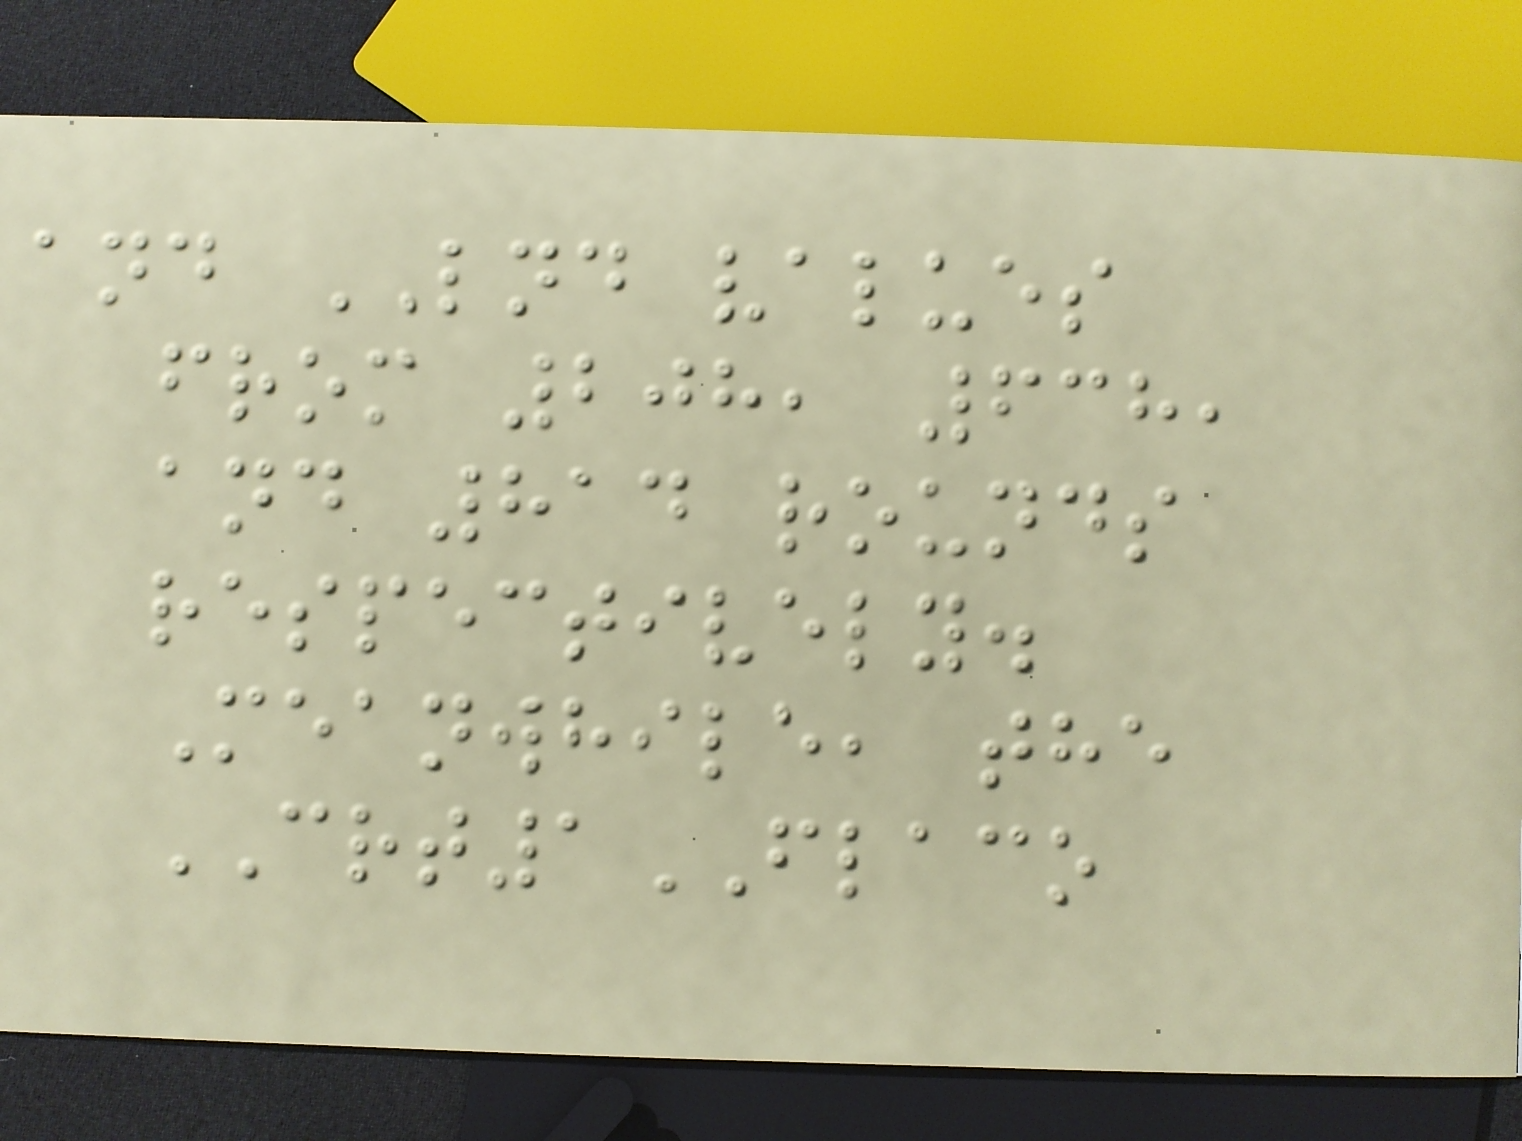and LND values
from 208, 638,
and 814 rounds
respectively.
Meanwhile, the
CRT1FLACO
